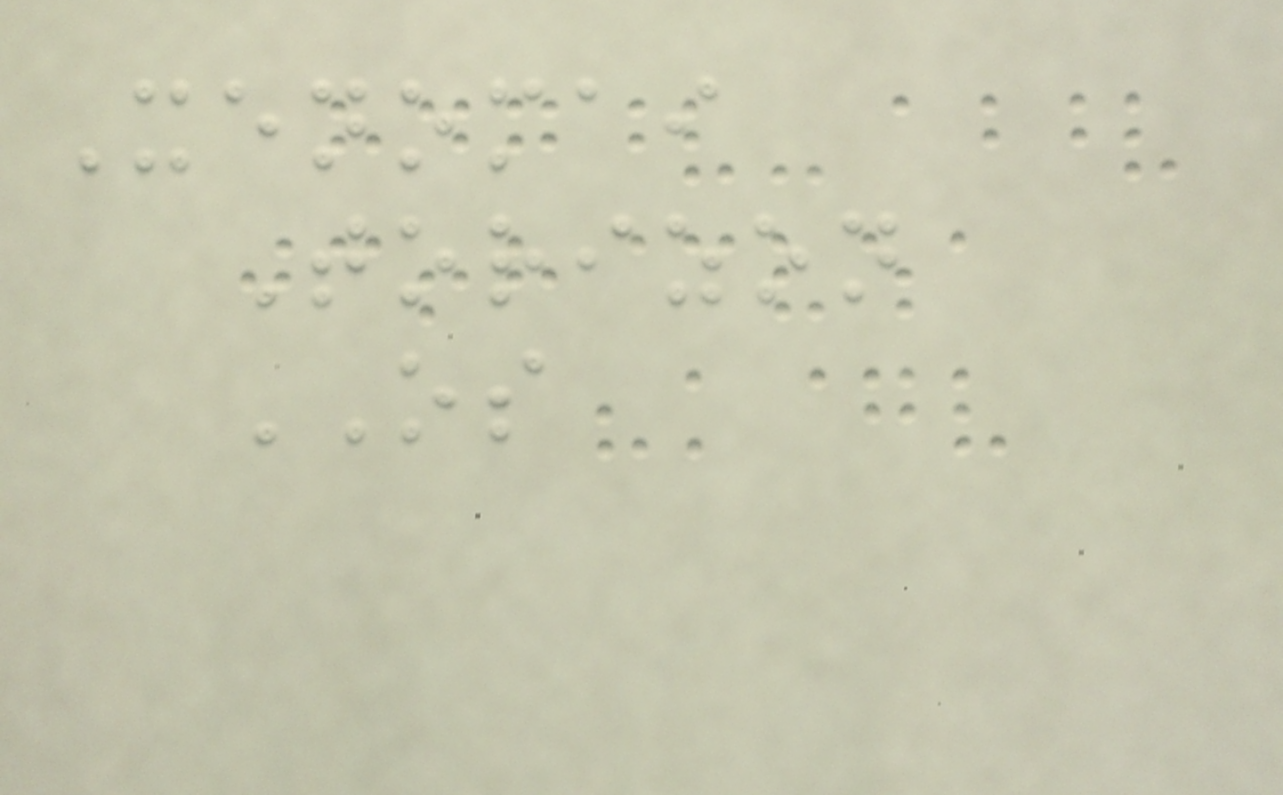Xenomai
Torizon
OS
